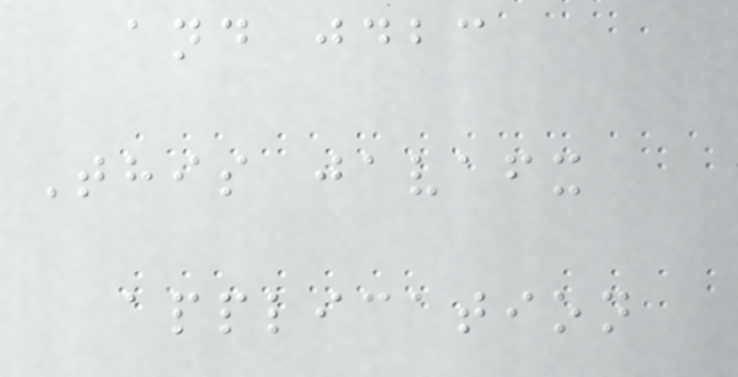and jdbc
This javafx
application
